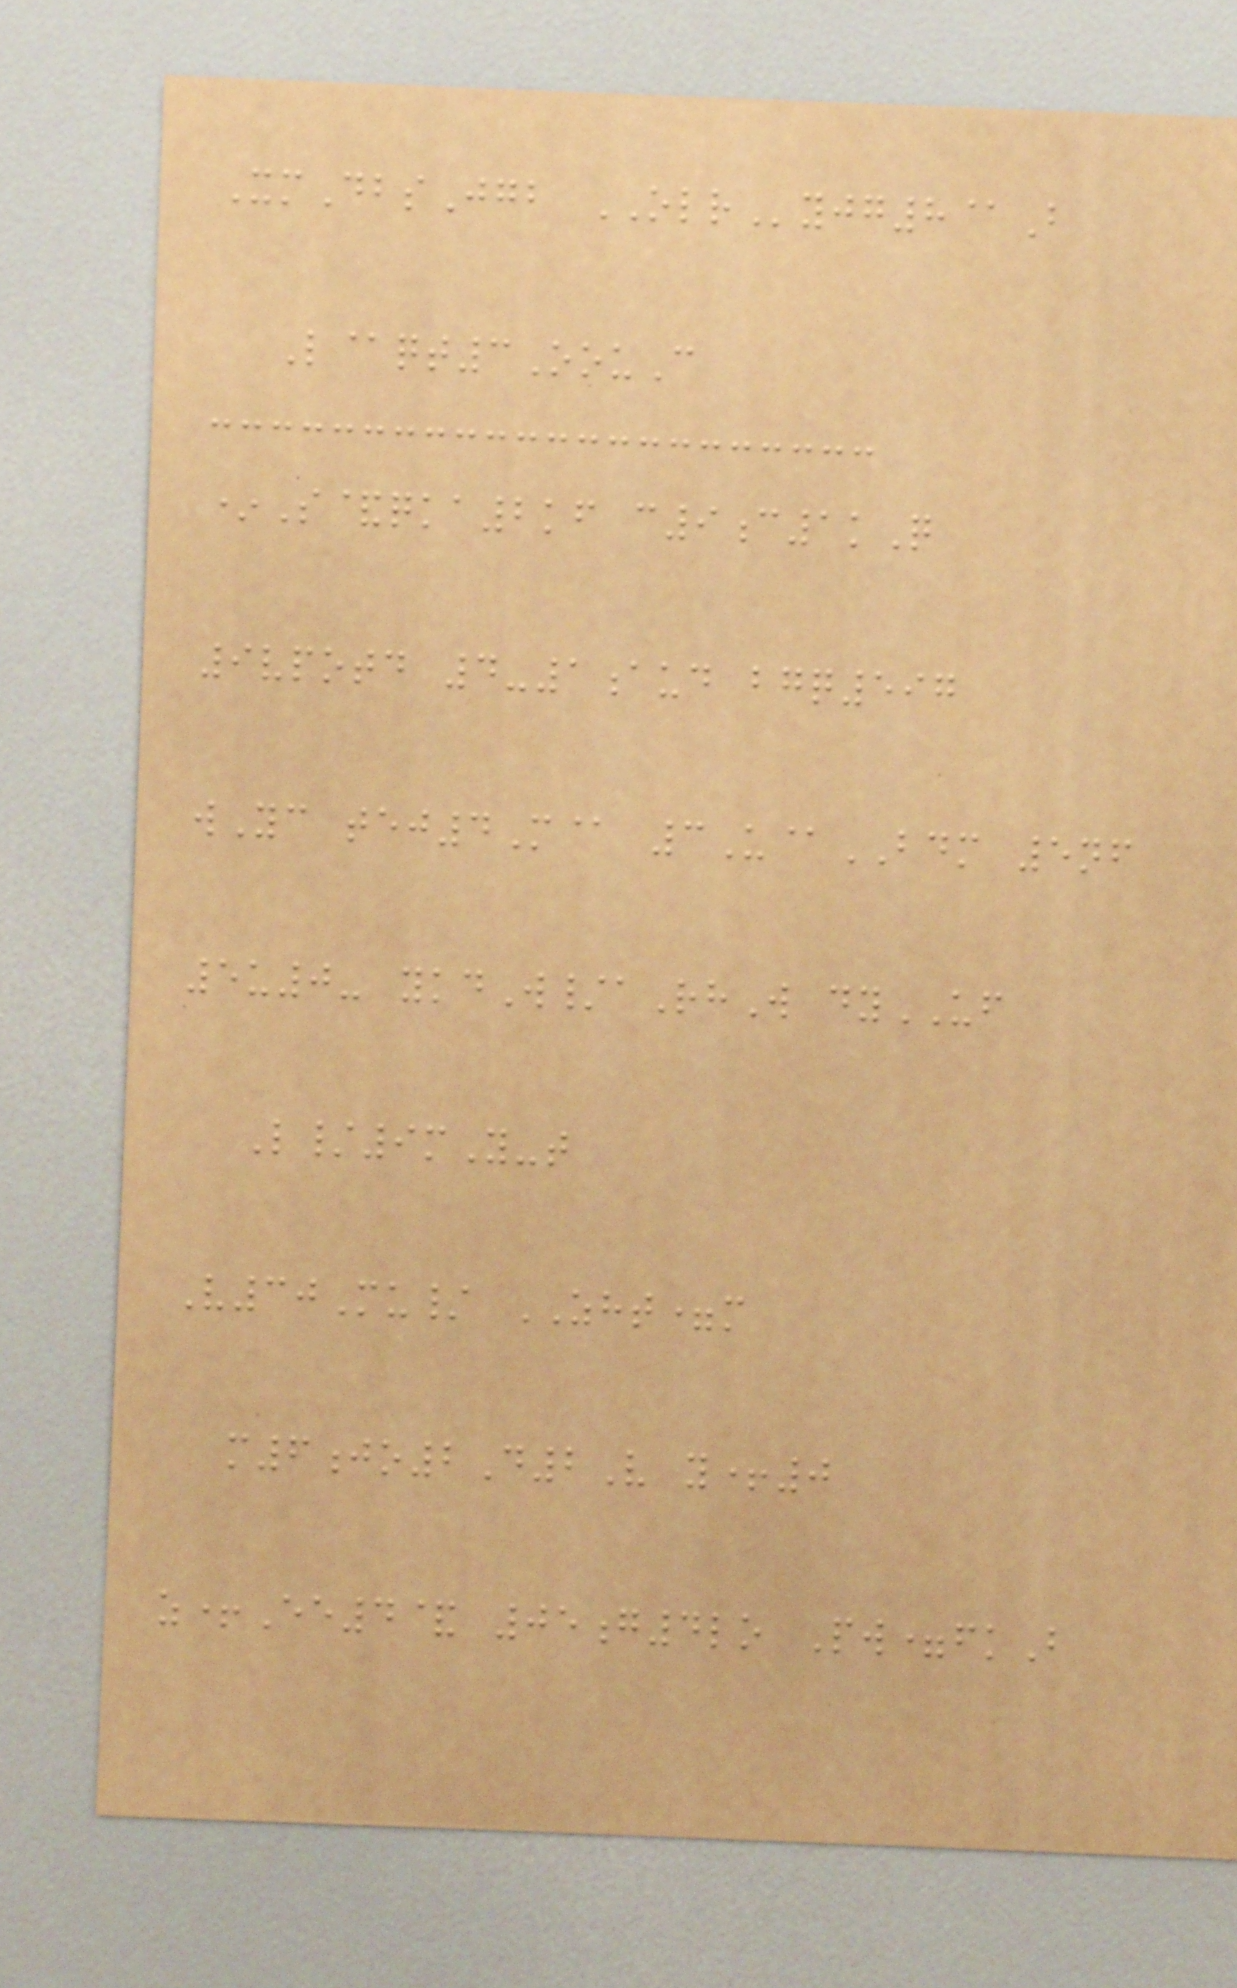XmDbsJgb OLRyjg8@B
L@qt3OouC
*S&qka2kf c9c1kQ
9vpotd 4-1aud bgq597
wYc tej4M@ 3U@BDM 5nf
5u0- ykdW/aRhW dyUF
L/9mY-t
V30Mu/ ZHT=m
m6jo2D2V y+0
z+Ee4& 05g4lo Pw=fkB
